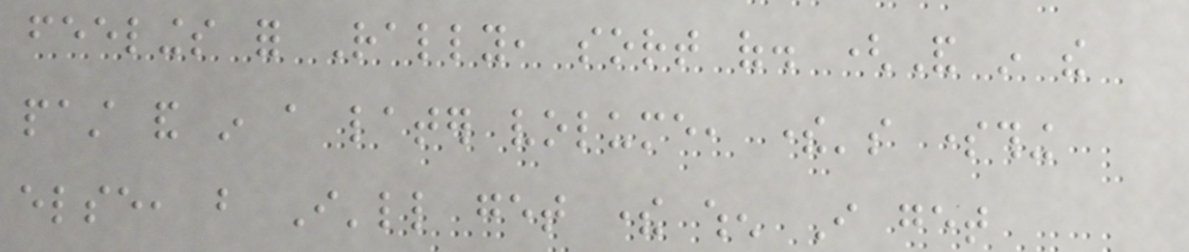feelings for Rally, sort of. (And in the
past and in a later volume, there's something
else, but I'll get there when I get
